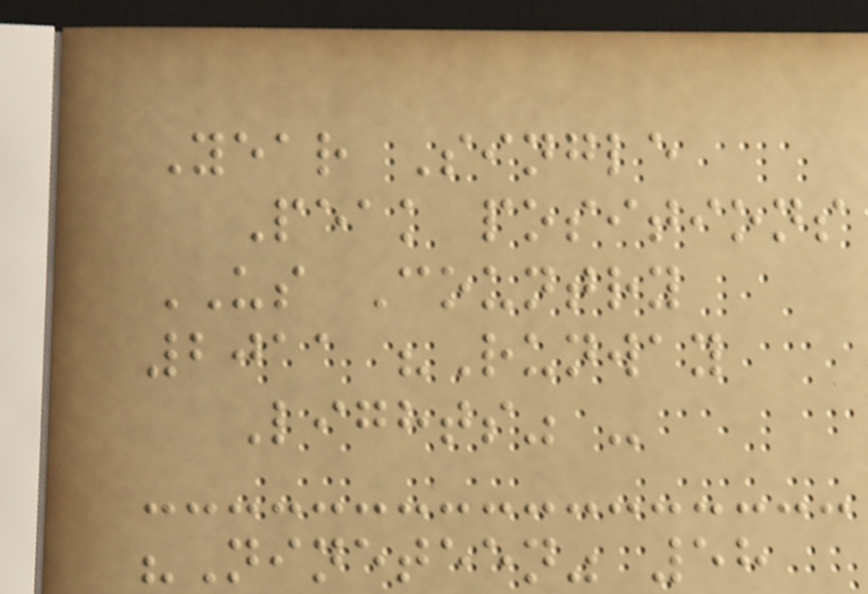Year Single
Peak positions
US Country
2011 "Runway
Lights" -
"Nineteen" 58
